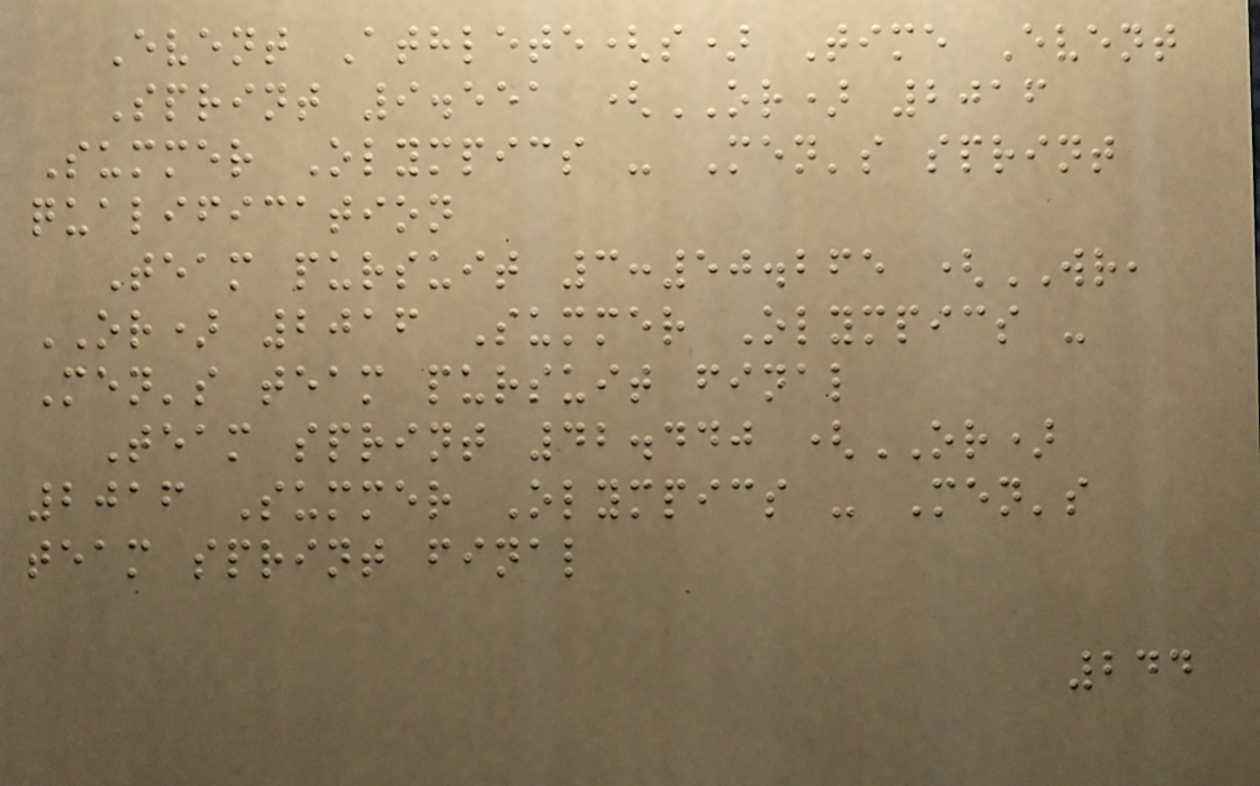Event Athlete(s) Time Event
Sprint 9.551 (OR) 2016
Summer Olympics - Men's sprint
qualification
Team pursuit 3:50.265 (WR,
OR) 2016 Summer Olympics -
Men's team pursuit final
Team sprint 42.440 (OR)
2016 Summer Olympics - Men's
team sprint final
244
